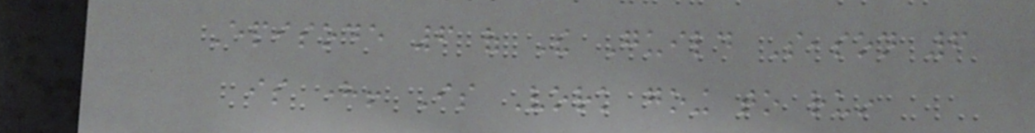Episode 6 of The Guild Season 6
is here! Is Vork going to ruin
